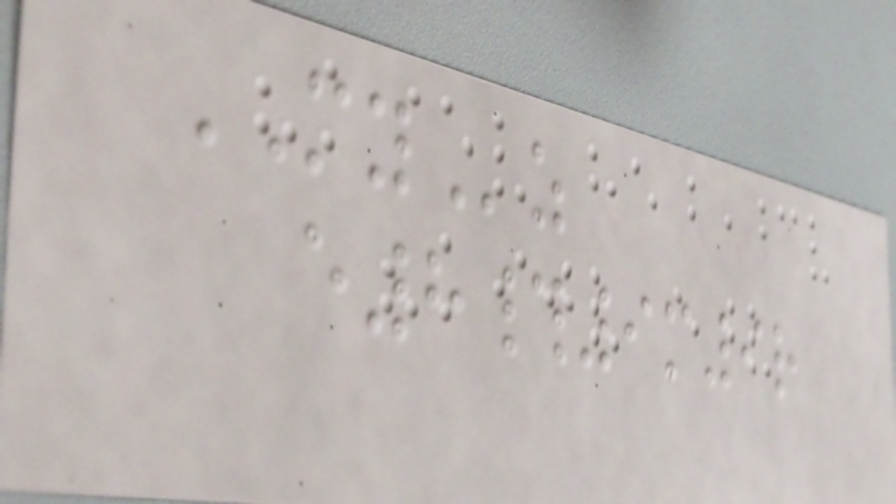MYz
e8#9m9r
